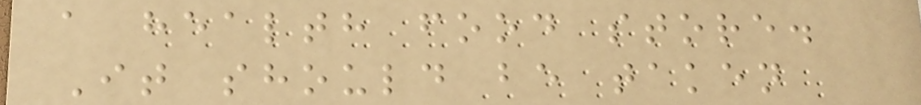a health food store.
It should be taken
